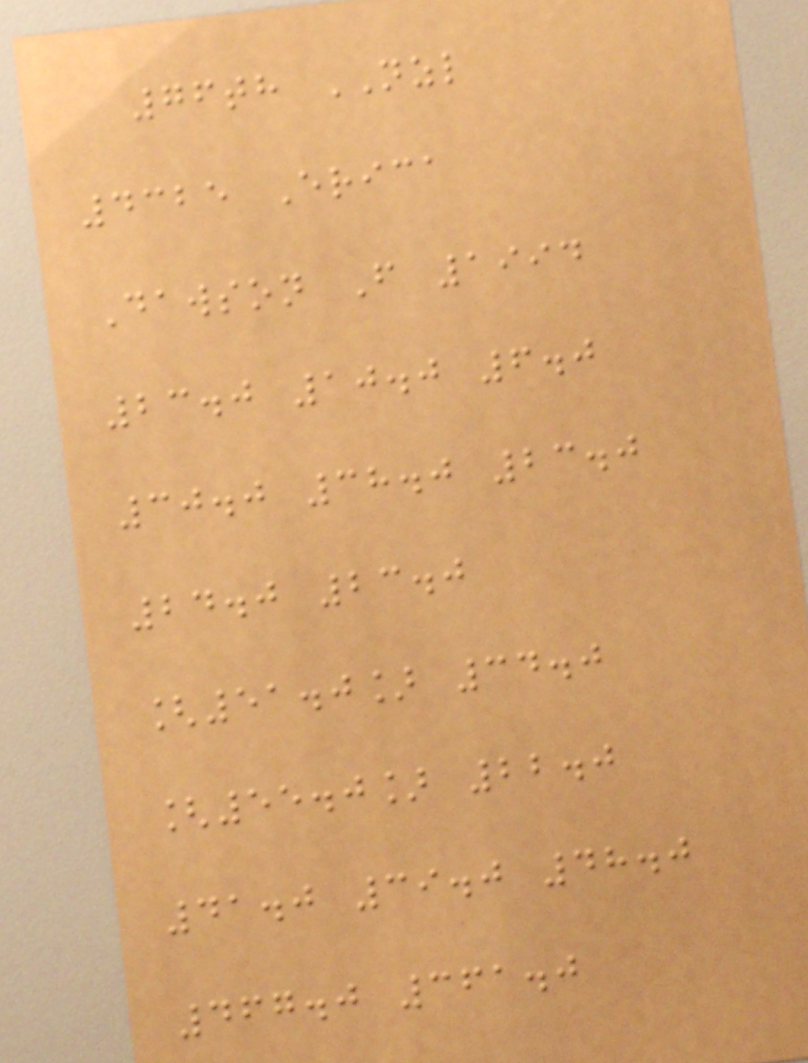76th NZL
4325 Erica
Dawson F 1994
23.0 10.0 6.0
30.0 38.0 23.0
24.0 23.0
[51.0] 34.0
[55.0] 22.0
41.0 39.0 48.0
467.0 361.0
